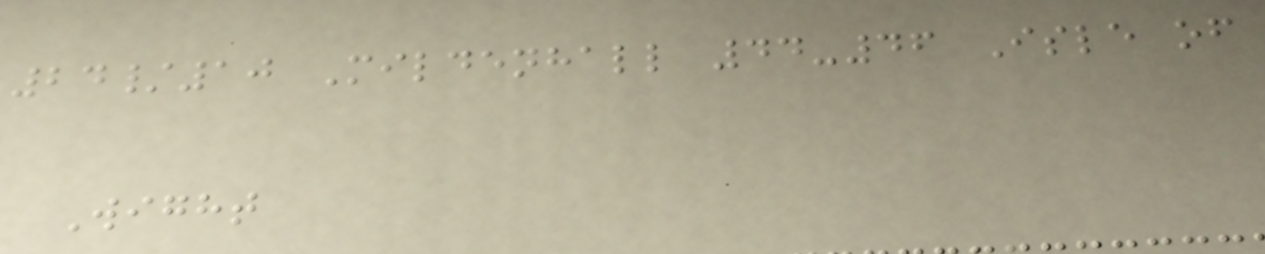24/10 Mildenhall 44-46 Isle of
Wight
